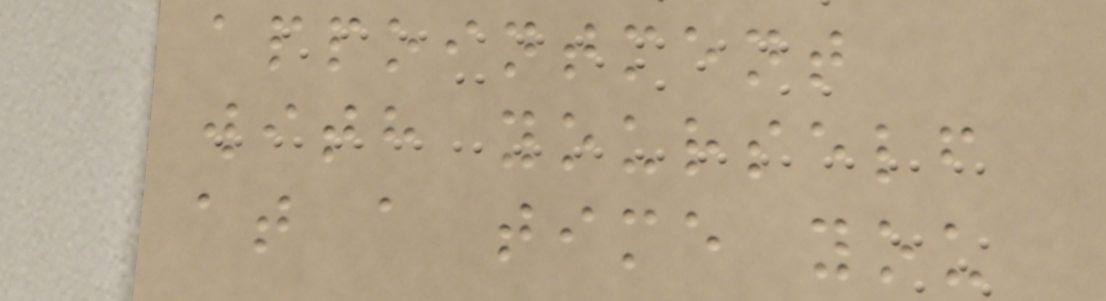appointment
with yourself
at a time you
